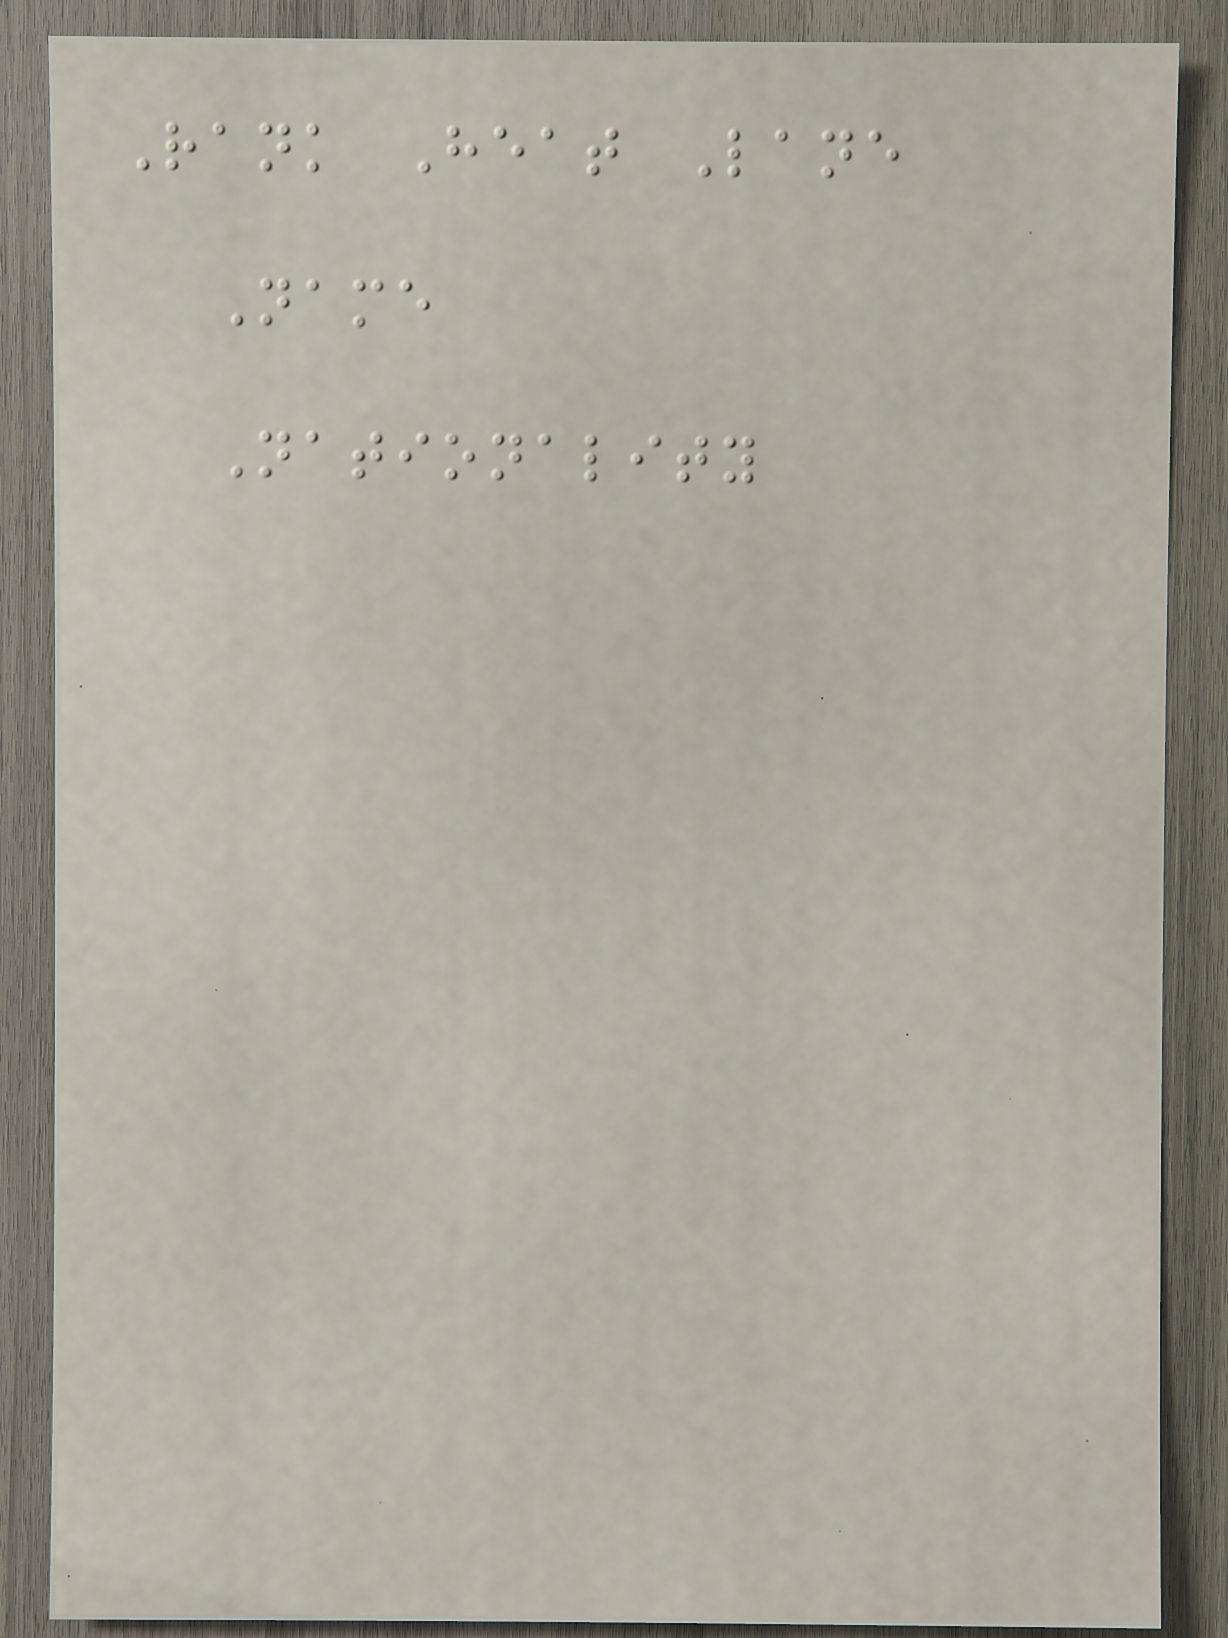Rank Heat Lane
Name
Nationality
